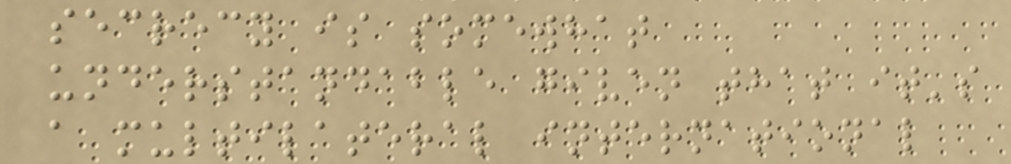secrecy is somewhat
understandable given that it's
a multilateral international
